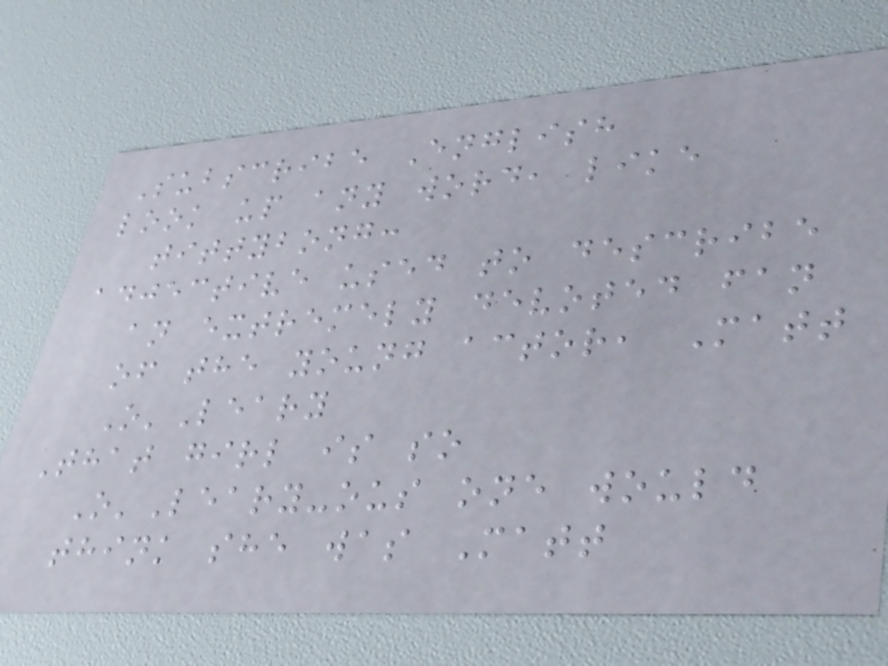Subscribe English
look up any word, like
tittybong:
adjective used to describe
an extremely devoted fan
of the young actor, Matt
O'Leary
That girl is so
O'Leary-ous one would
think she was Matt
